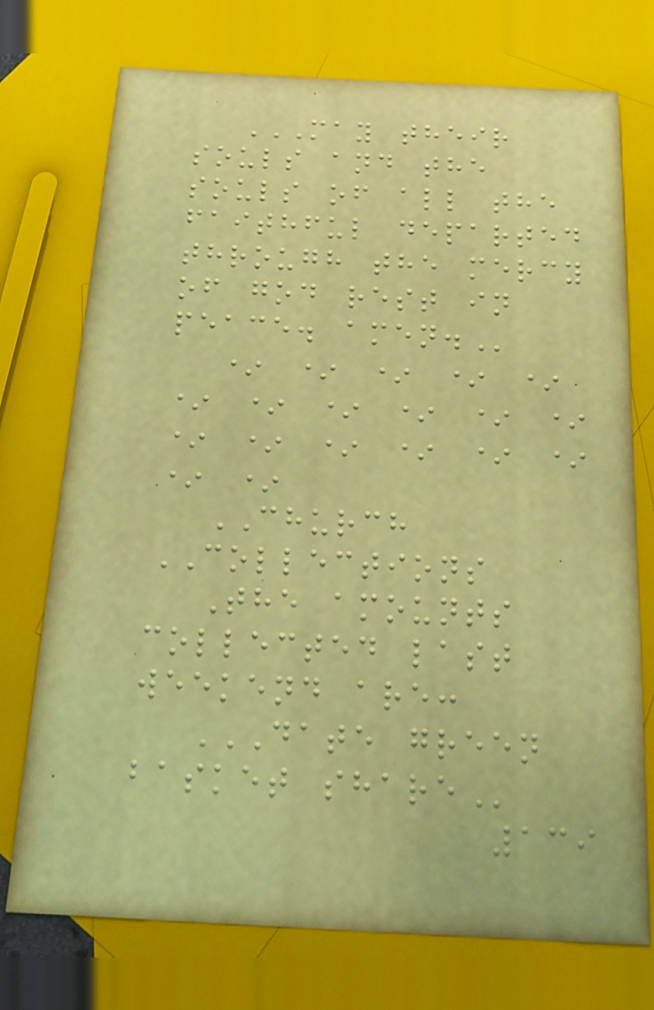MAY THEIR
SOULS AND THE
SOULS OF ALL THE
FAITHFUL DEPARTED
THROUGH THE MERCY
OF GOD REST IN
PEACE. AMEN.
* * * * *
* * * * * *
* * * * * *
* *
CHURCH
COLLECTIONS
The amounts
collected last
weekend are:
DATE GREEN
BASKET SHARE
139
